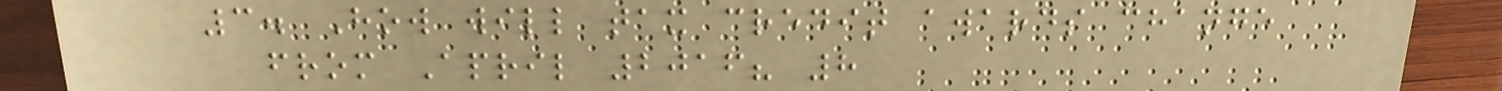3. How will tax credit awards change
from April 2016? 8
